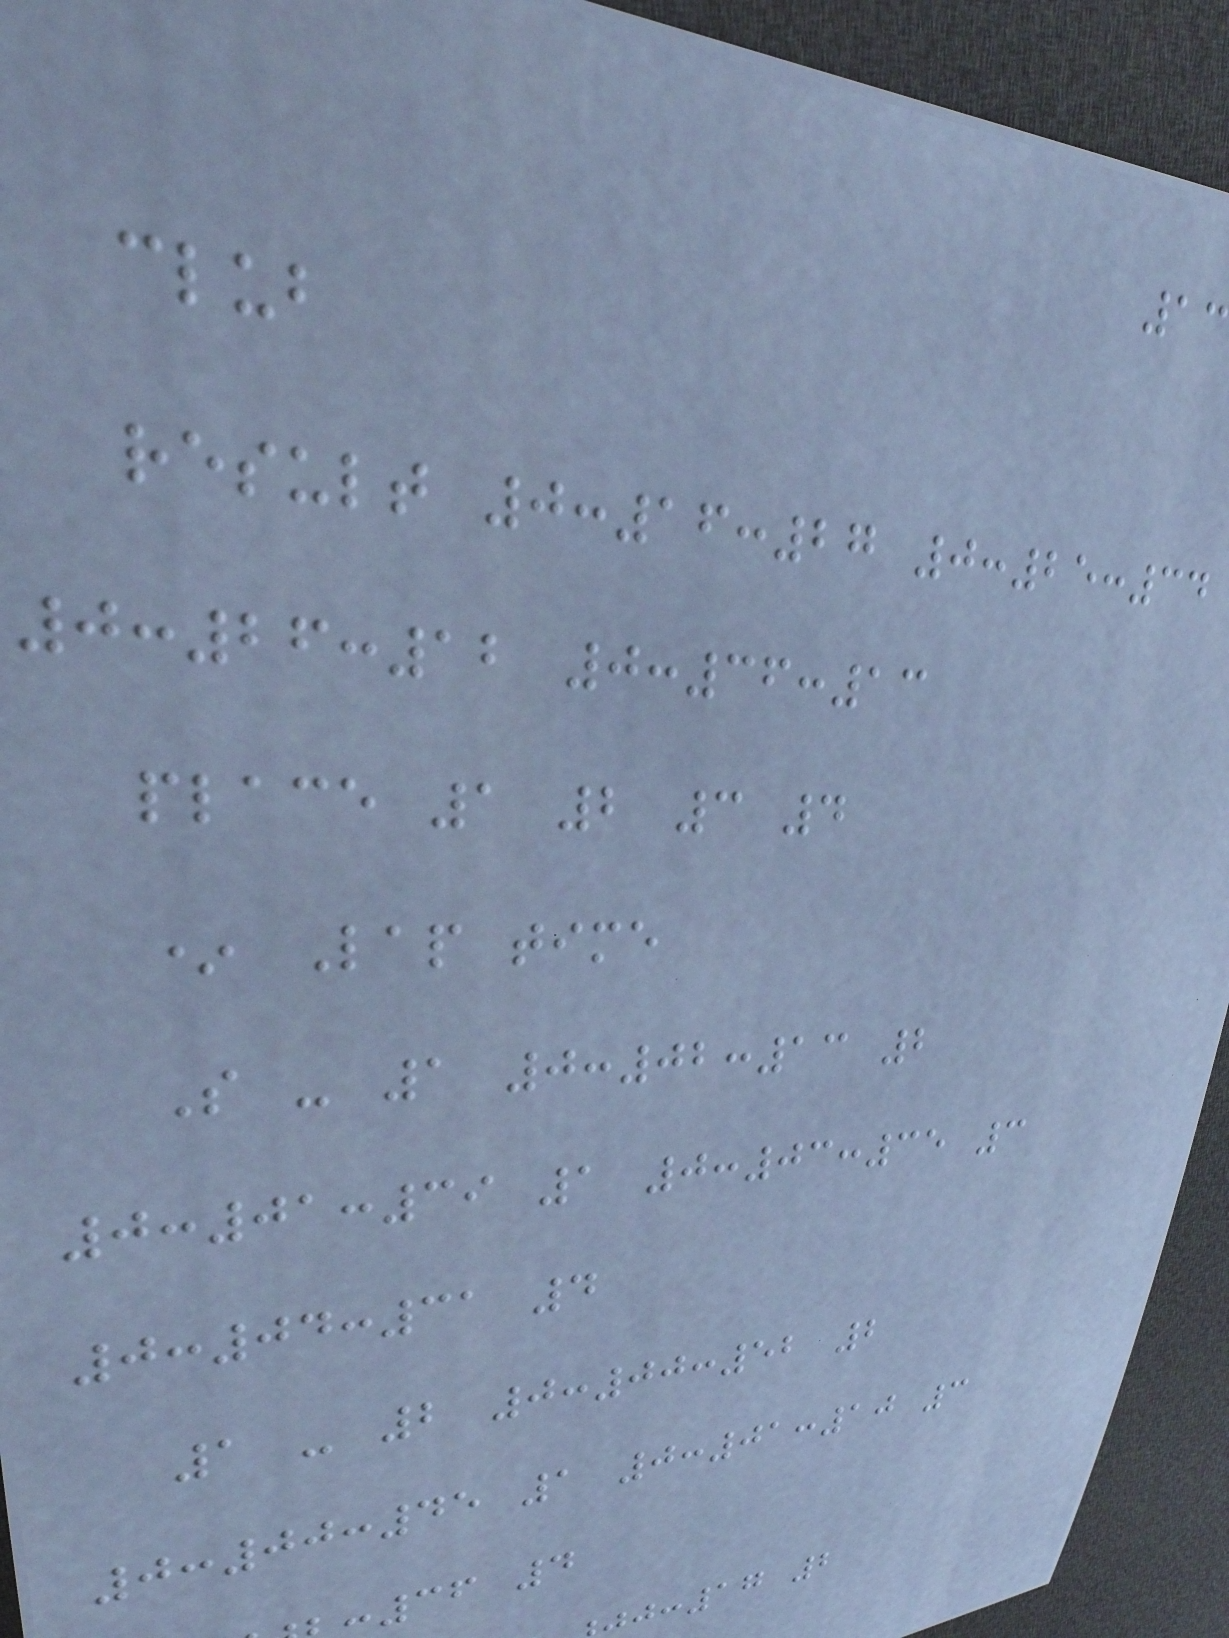club
result 0:16:27 0:25:34
0:26:12 0:36:13
place 1 2 3 4
* Lap time
S - 1 0:02:13 2
0:01:39 1 0:03:35 3
0:04:31 4
1 - 2 0:00:52 2
0:00:45 1 0:01:10 3
36 4
:17 2
